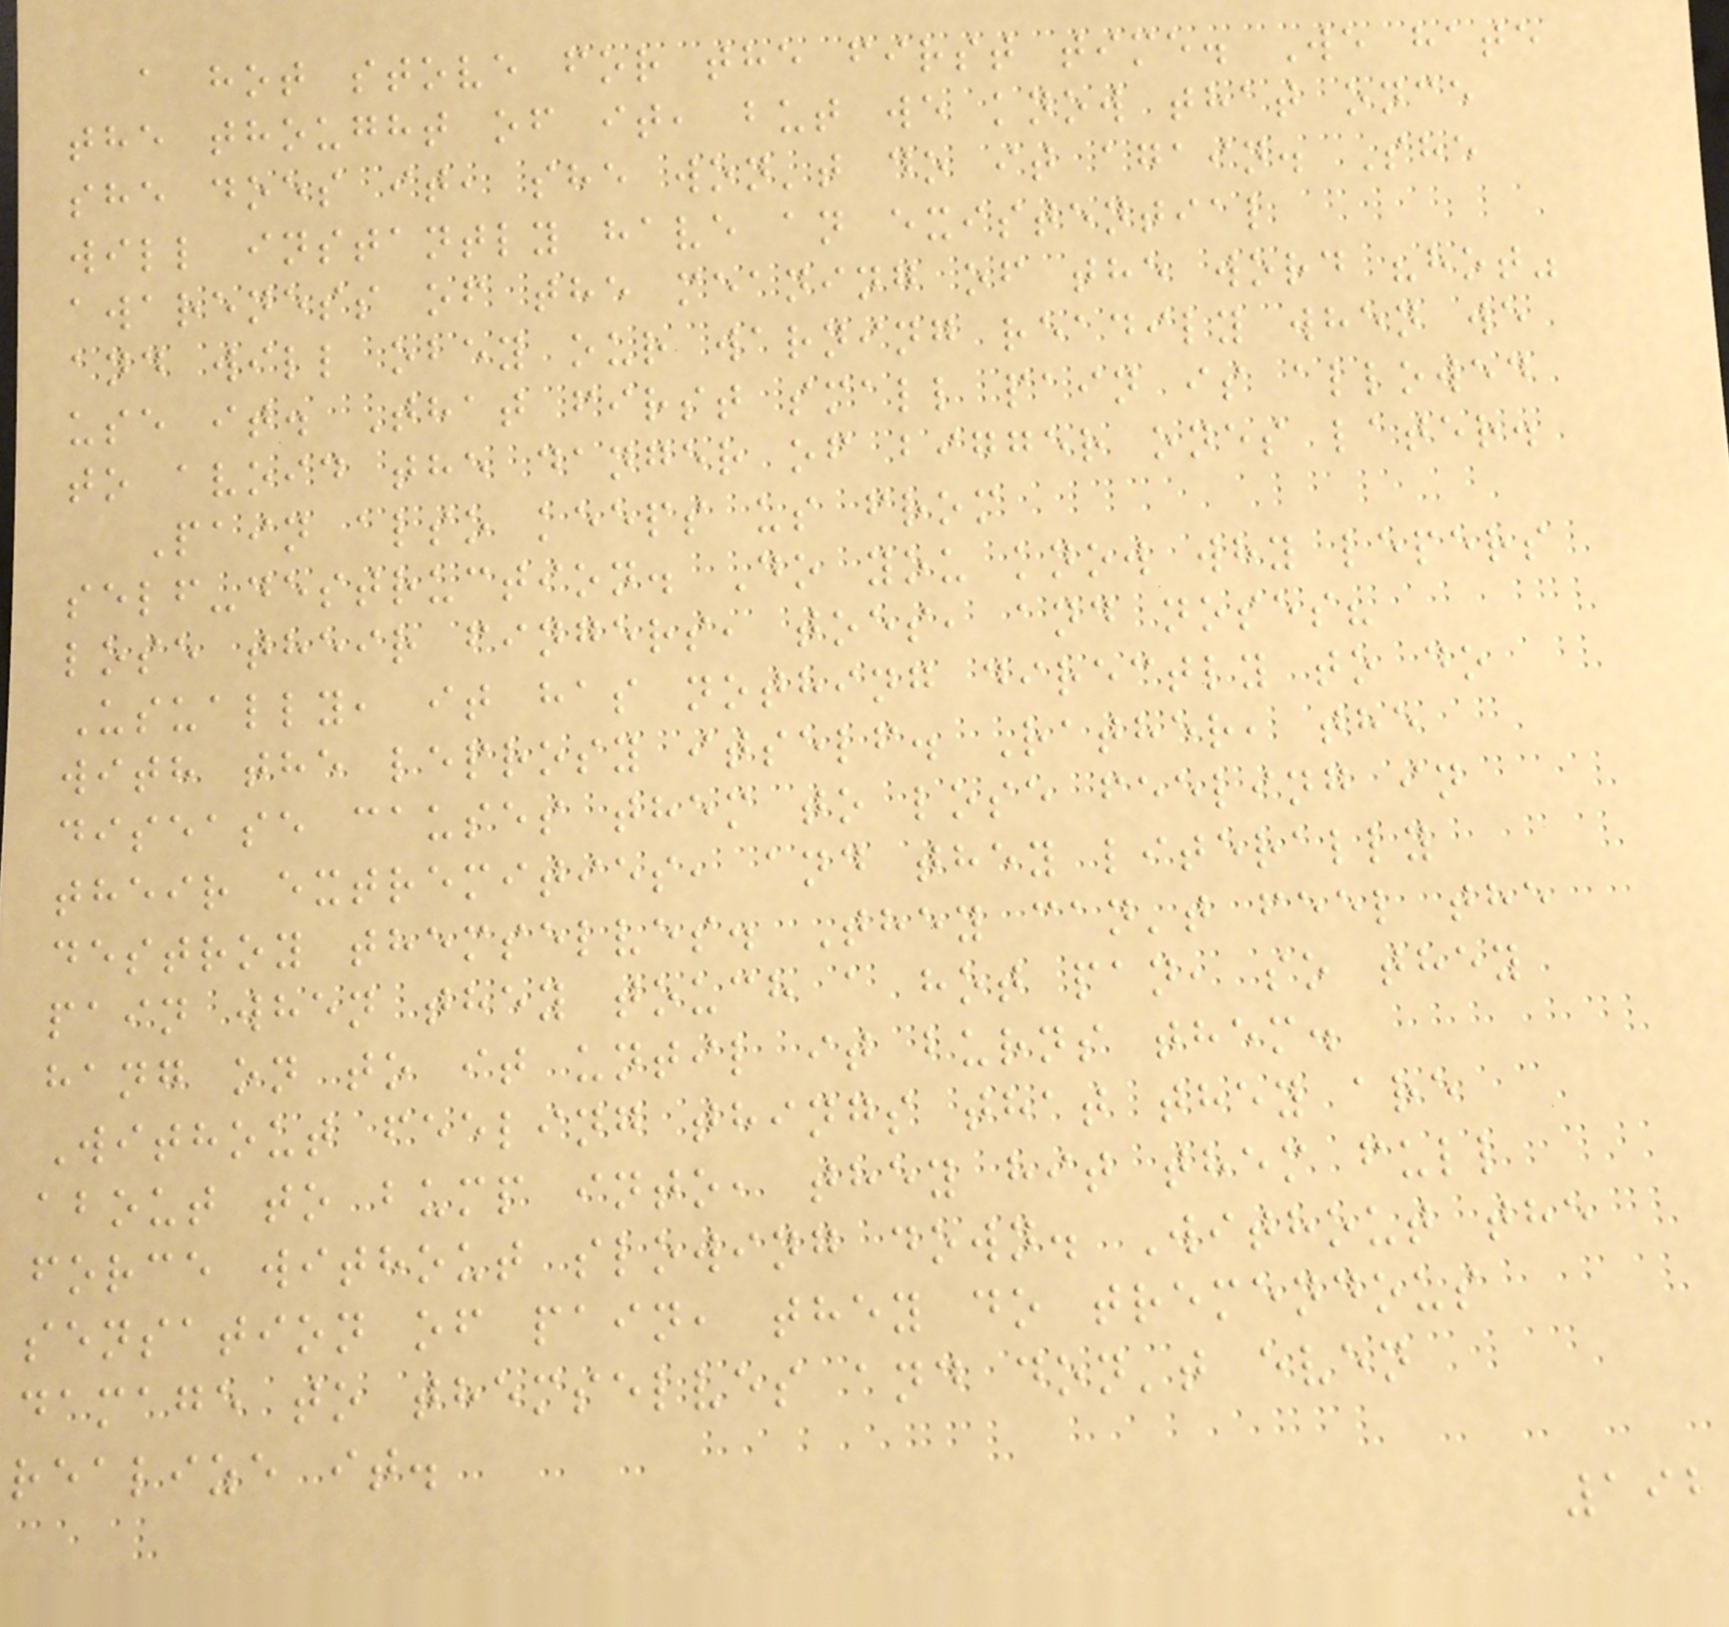a hot stove for the first time. We hate
the thought of it, but we know that once
she does it, she won't do it again. She
will instantly have an existential
awareness of the meaning of the word "hot"
and will obey our warning readily when we
use it. That first small pain is allowed
to avoid the danger of bigger ones later.
Pain also keeps us from
self-destruction. Do you know why lepers
lose their fingers, toes, and noses?
Usually, it has nothing directly to do
with the leprosy itself. Rather, the
disease causes them to lose feeling in
their extremities, and they literally
destroy themselves. They can't feel the
pain when they touch a hot pan, so they
hang on to it until it burns them.
Without feeling things that they are
about to bump into, they hit them full
force without slowing down. Without the
sensation of pain, they do tremendous
damage to themselves and don't even
realize it.
192
